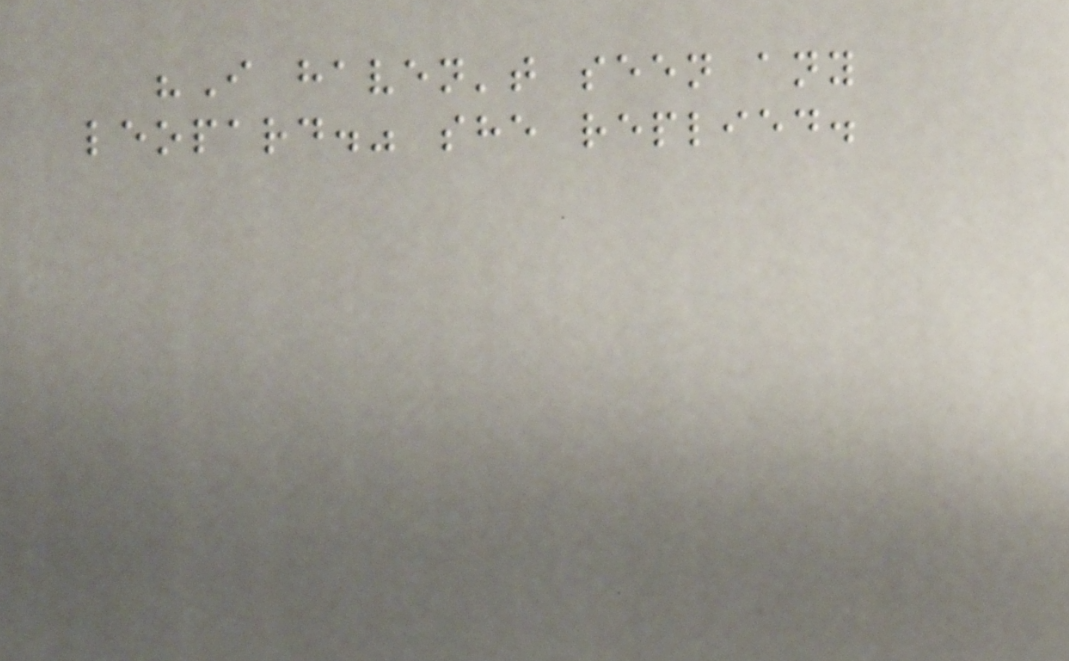"I haven't seen any
leopard." she replied.
